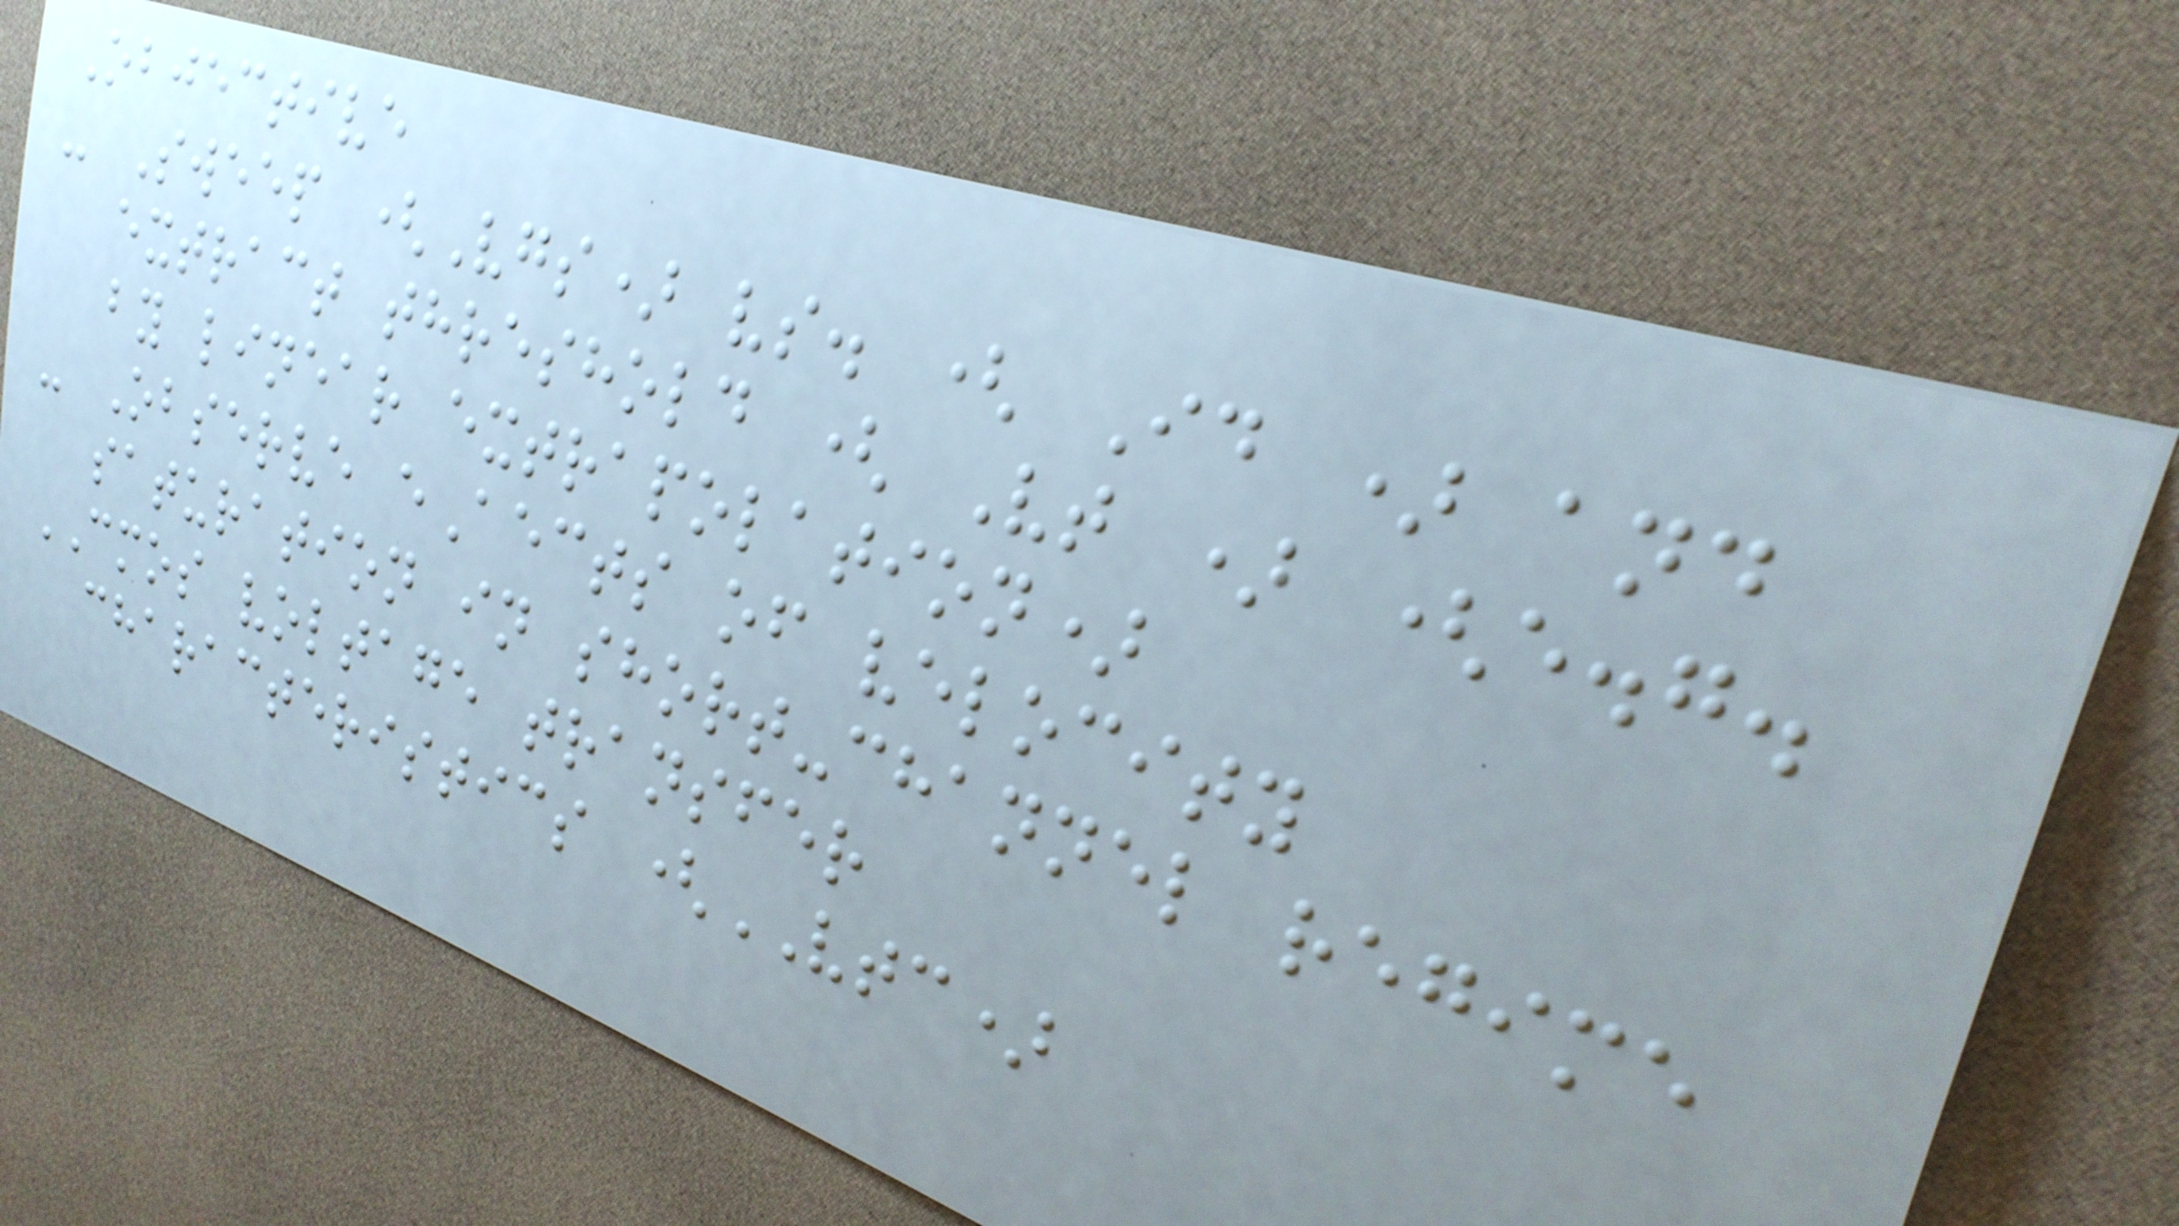Objective
- Sweep (Vgs) vs. ( Id ) and
extract threshold ( Vt ) (e.g.
by linear extrapolation)
- Observe eAects of velocity
saturation in short-channel regime
CMOS voltage transfer
characteristics (VTC)
